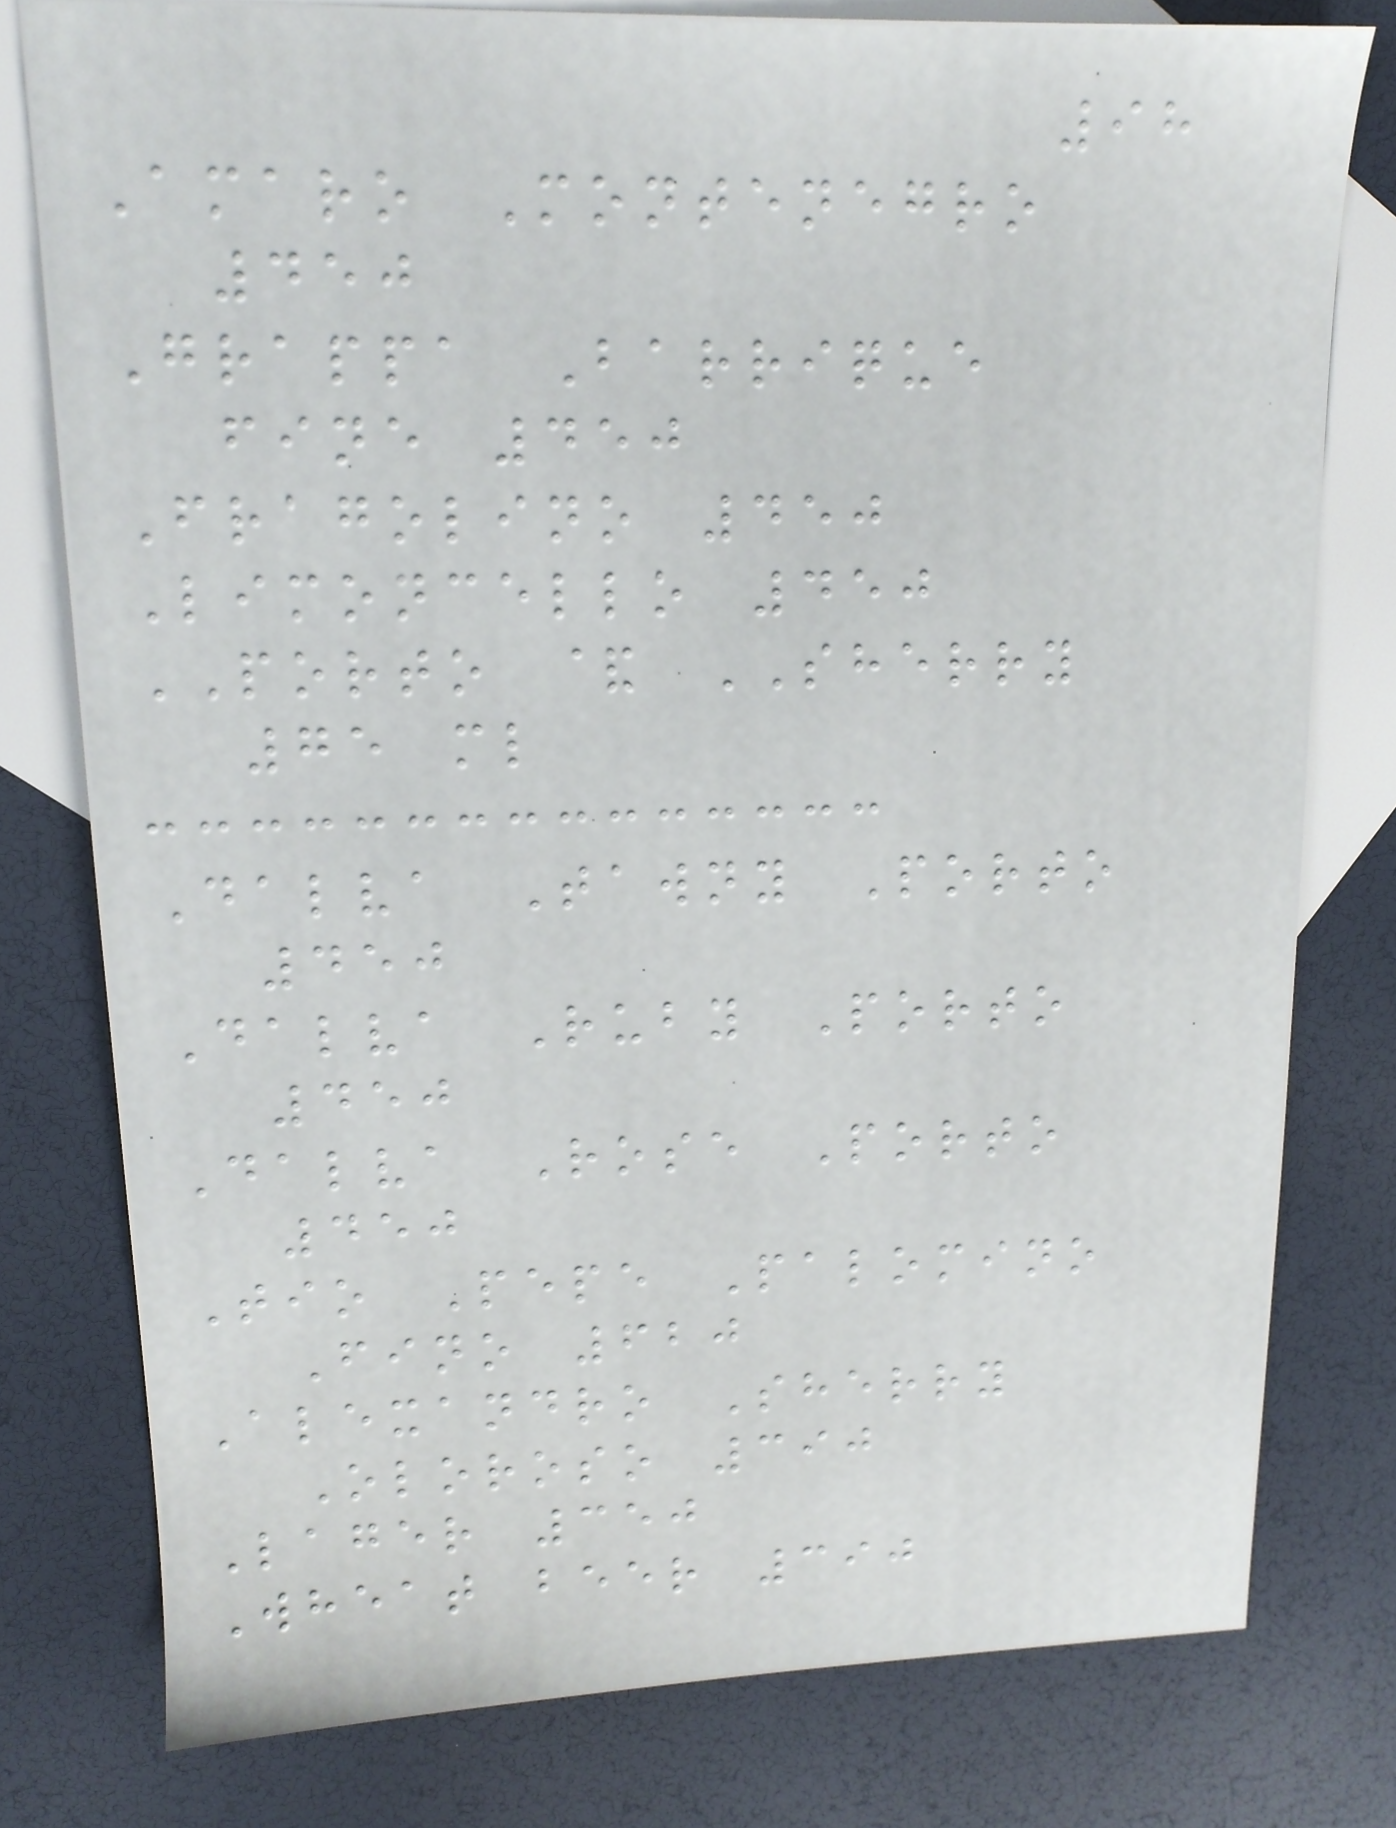98
Amaro Montenegro
450
Grappa Barrique
fine 450
Fragolino 450
Limoncello 450
PORTO & SHERRY
75 ml
Dalva Tawny Porto
450
Dalva Ruby Porto
450
Dalva Rose Porto
450
Tio Pepe Palomino
Fino 620
Alexandro Sherry
Oloroso 390
Lager 350
Wheat beer 390
